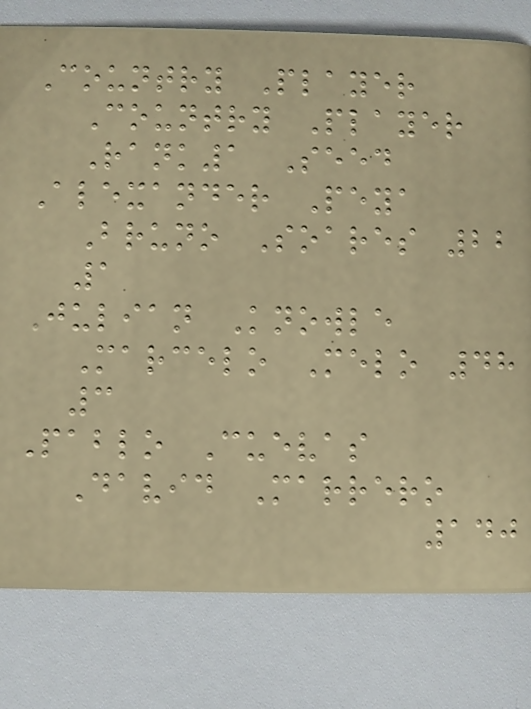Country Player
Country Player
Rank1 Seed
Alexander Peya
Bruno Soares 22
1
Julian Knowle
Marcelo Melo 48
3
Pablo Cuevas
David Marrero
140
